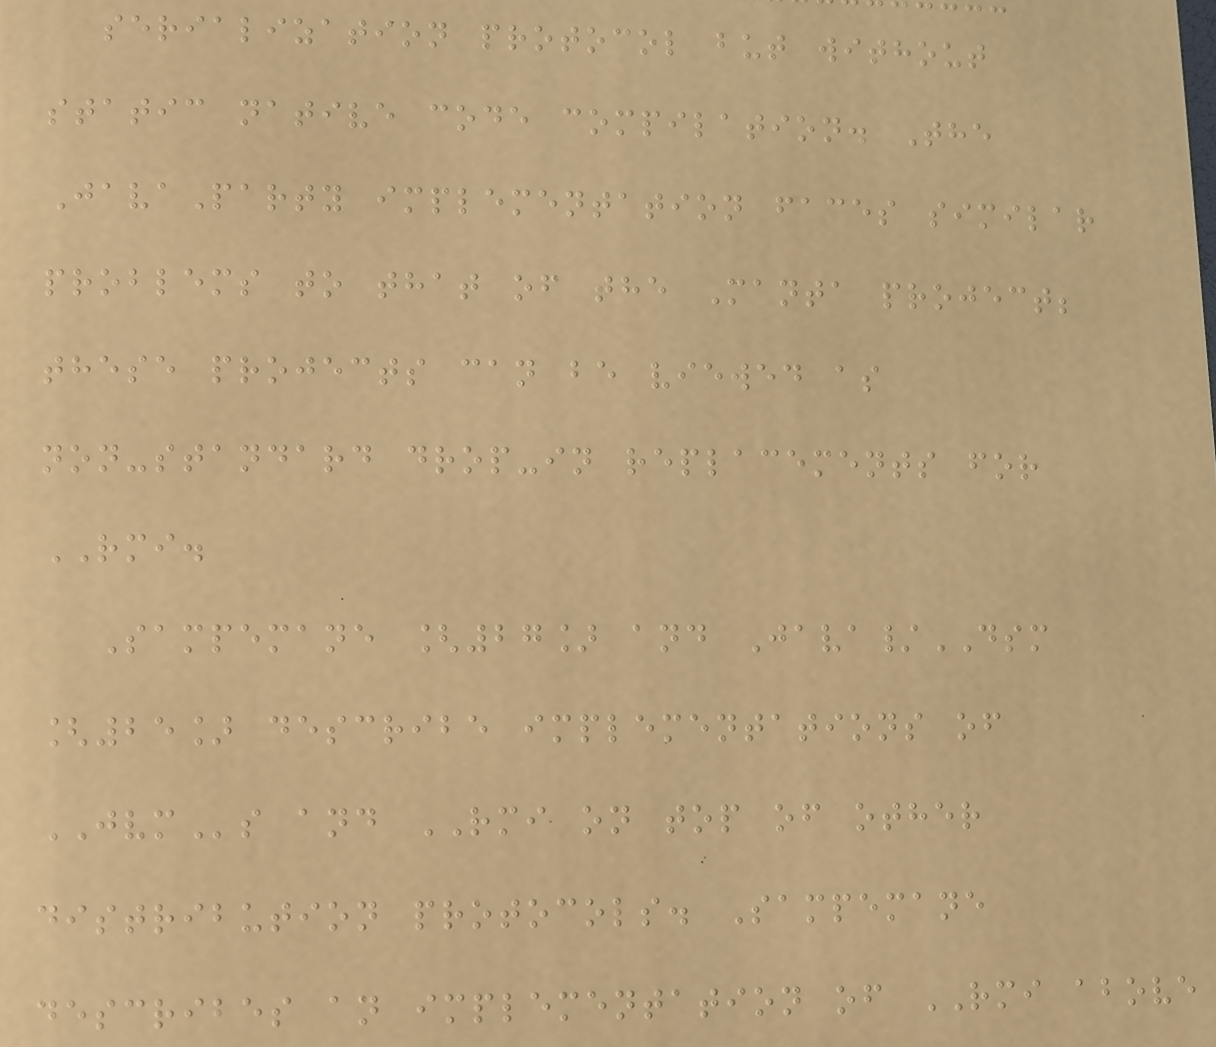serialization protocol but without
static native code compilation. The
JavaParty implementation faces similar
problems to that of the Manta project;
these projects can be viewed as
non-standard drop-in replacements for
RMI.
Sampemane [27] and Java/DSM
[25] describe implementations of
JVMs and RMI on top of other
distribution protocols. Sampemane
describes an implementation of RMI above
